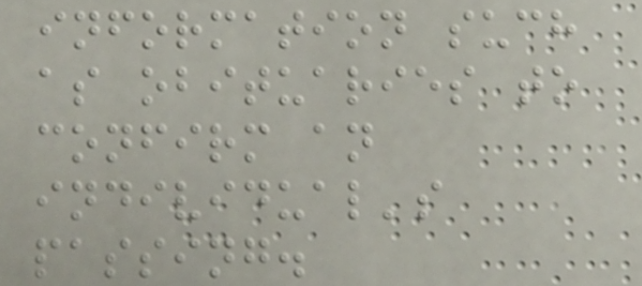information such
as obituaries to
confirm an
individual's
passing.
